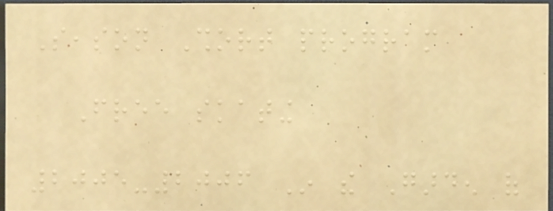Season Short program
Free skating
2005-2006 In the Garden of
